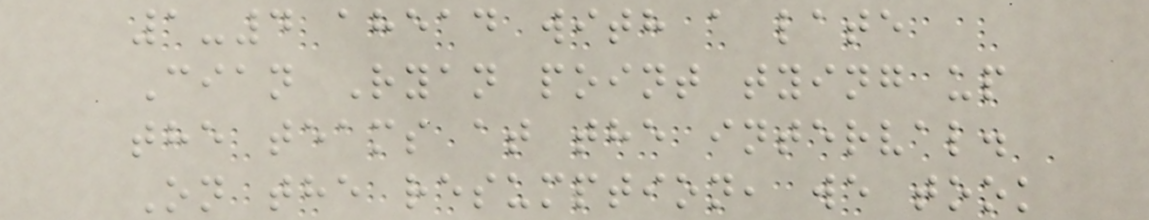1-4 ahead with a late
Cian Ryan point tying up
the teams at the interval.
On the resumption, we took
